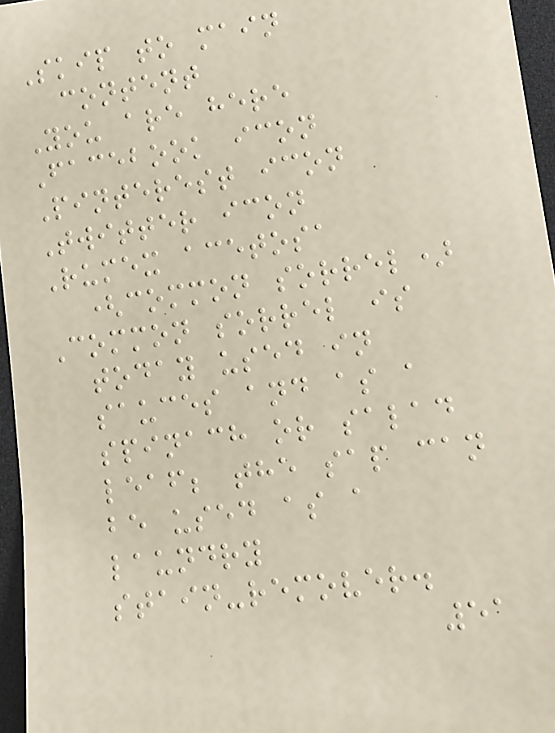Skip to main
content
You are here
Facebook icon
Pinterest icon
Twitter icon
Rumex acetosa
(common sorrel)
Common sorrel is
today used in
sauces and as a
spinach or salad
leaf; the sap can
be used as a
laundry
stain-remover.
51
